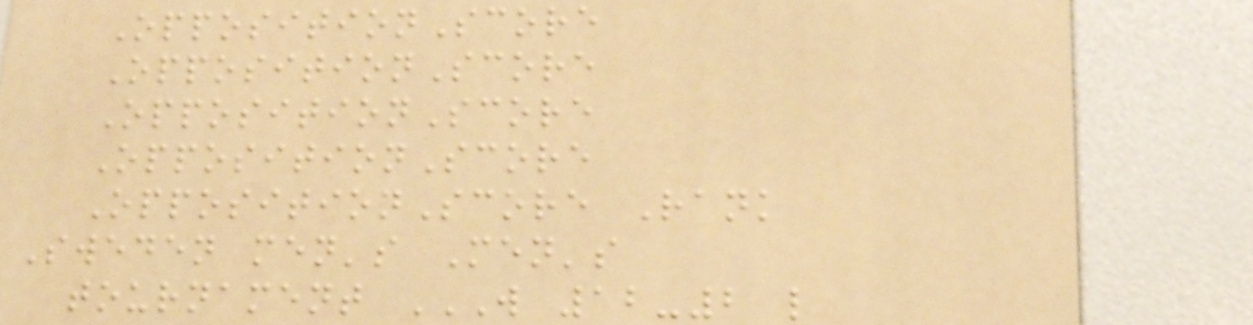OppositionScore
OppositionScore
OppositionScore
OppositionScore
OppositionScore Rank
Sweden men's Men's
tournament W 12-2 L
